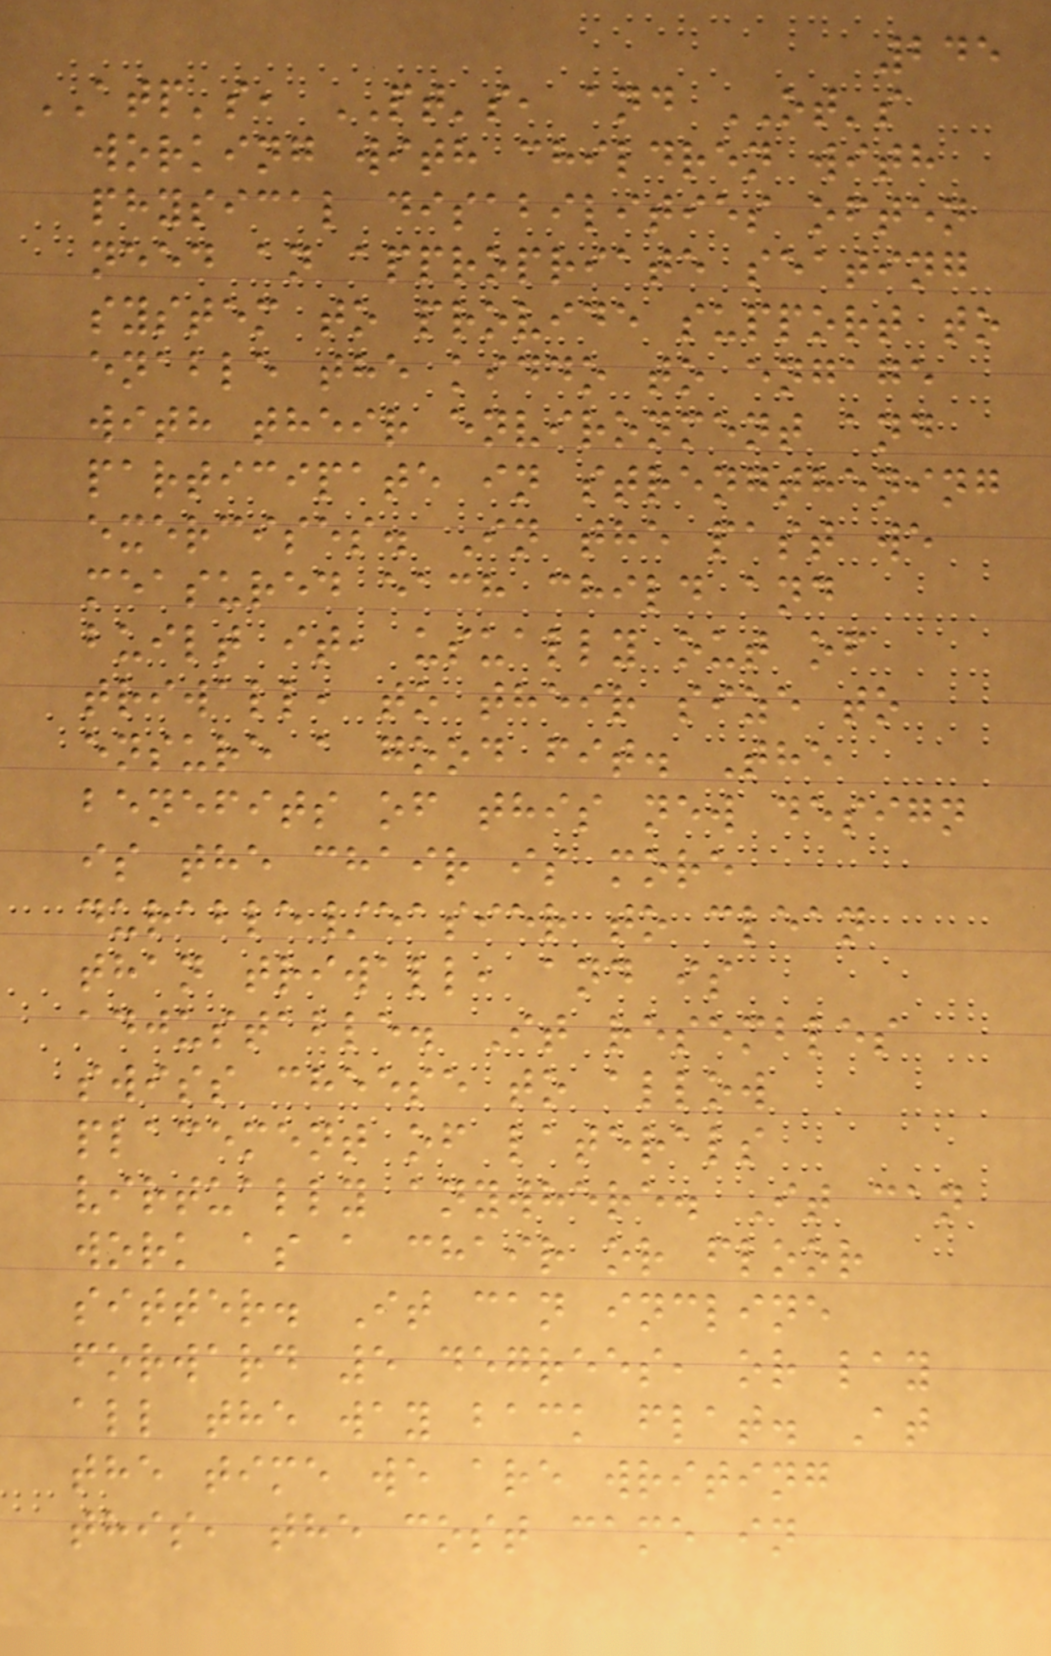245
ATP's, PT's, and OT's
working with children with
physical disabilities often
need an appropriate seating
system to provide support to
enable the kiddo to engage
with their environment and
participate in strengthening
exercises. In the past we
measured each child and
built it, usually out of
triwall, to their size to
ensure a good fit. The
benefits of this new design
is the chair is more
durable/easier to clean
than triwall, and is
adjustable. It resembles
swiss cheese to allow
placement of laterals
virtually anywhere. It can
work as a chair or floor
sitter. It can incline
forward 5 degrees, or lay
all the way back flat. At
the time we are writing
this, the cost came in
